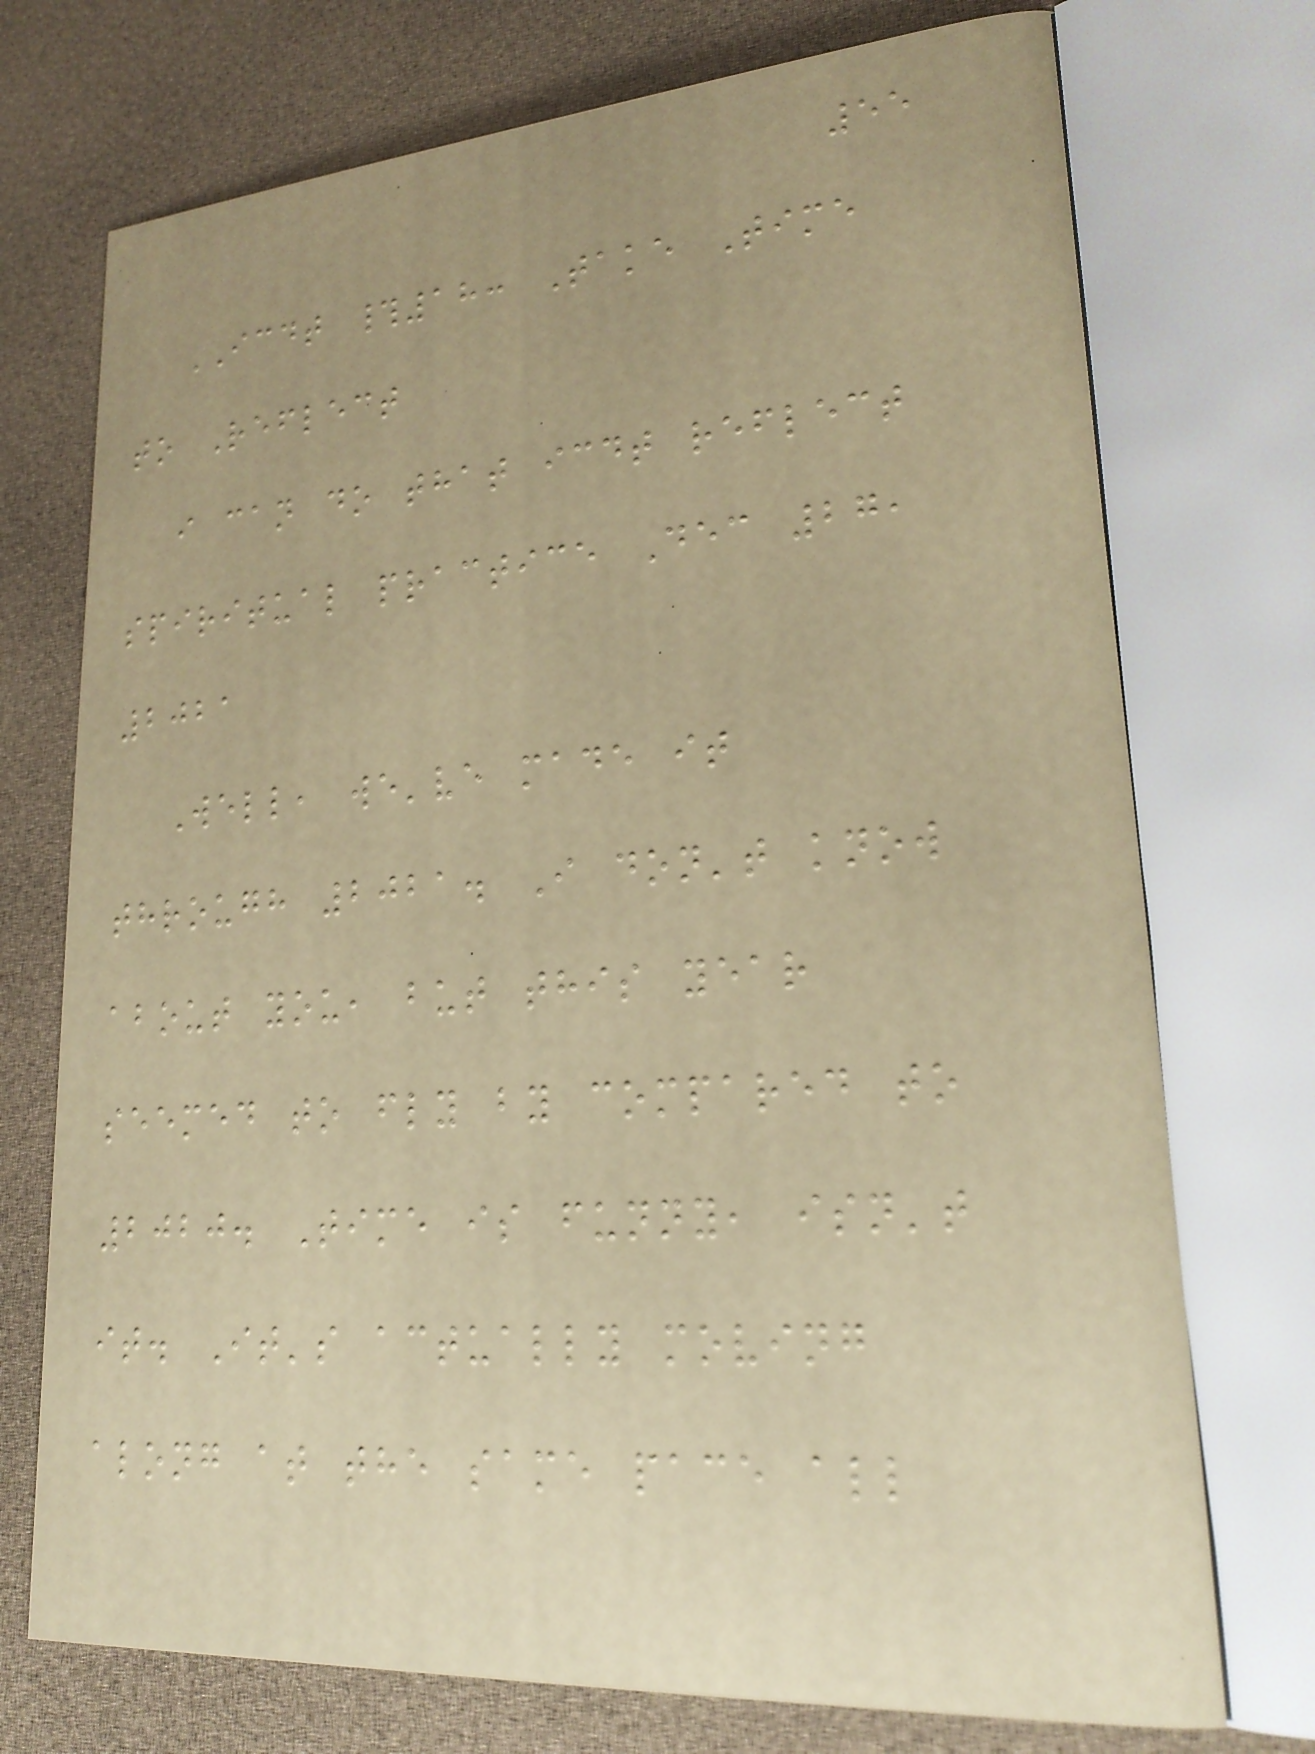55
ICDT #18: Take Time
to Reflect
i can do that icdt reflect
spiritual practice Dec 27,
2021
Well, we've made it
through 2021. I don't know
about you, but this year
seemed to fly by compared to
2020. Time is funny, isn't
it. It's actually moving
along at the same pace all
